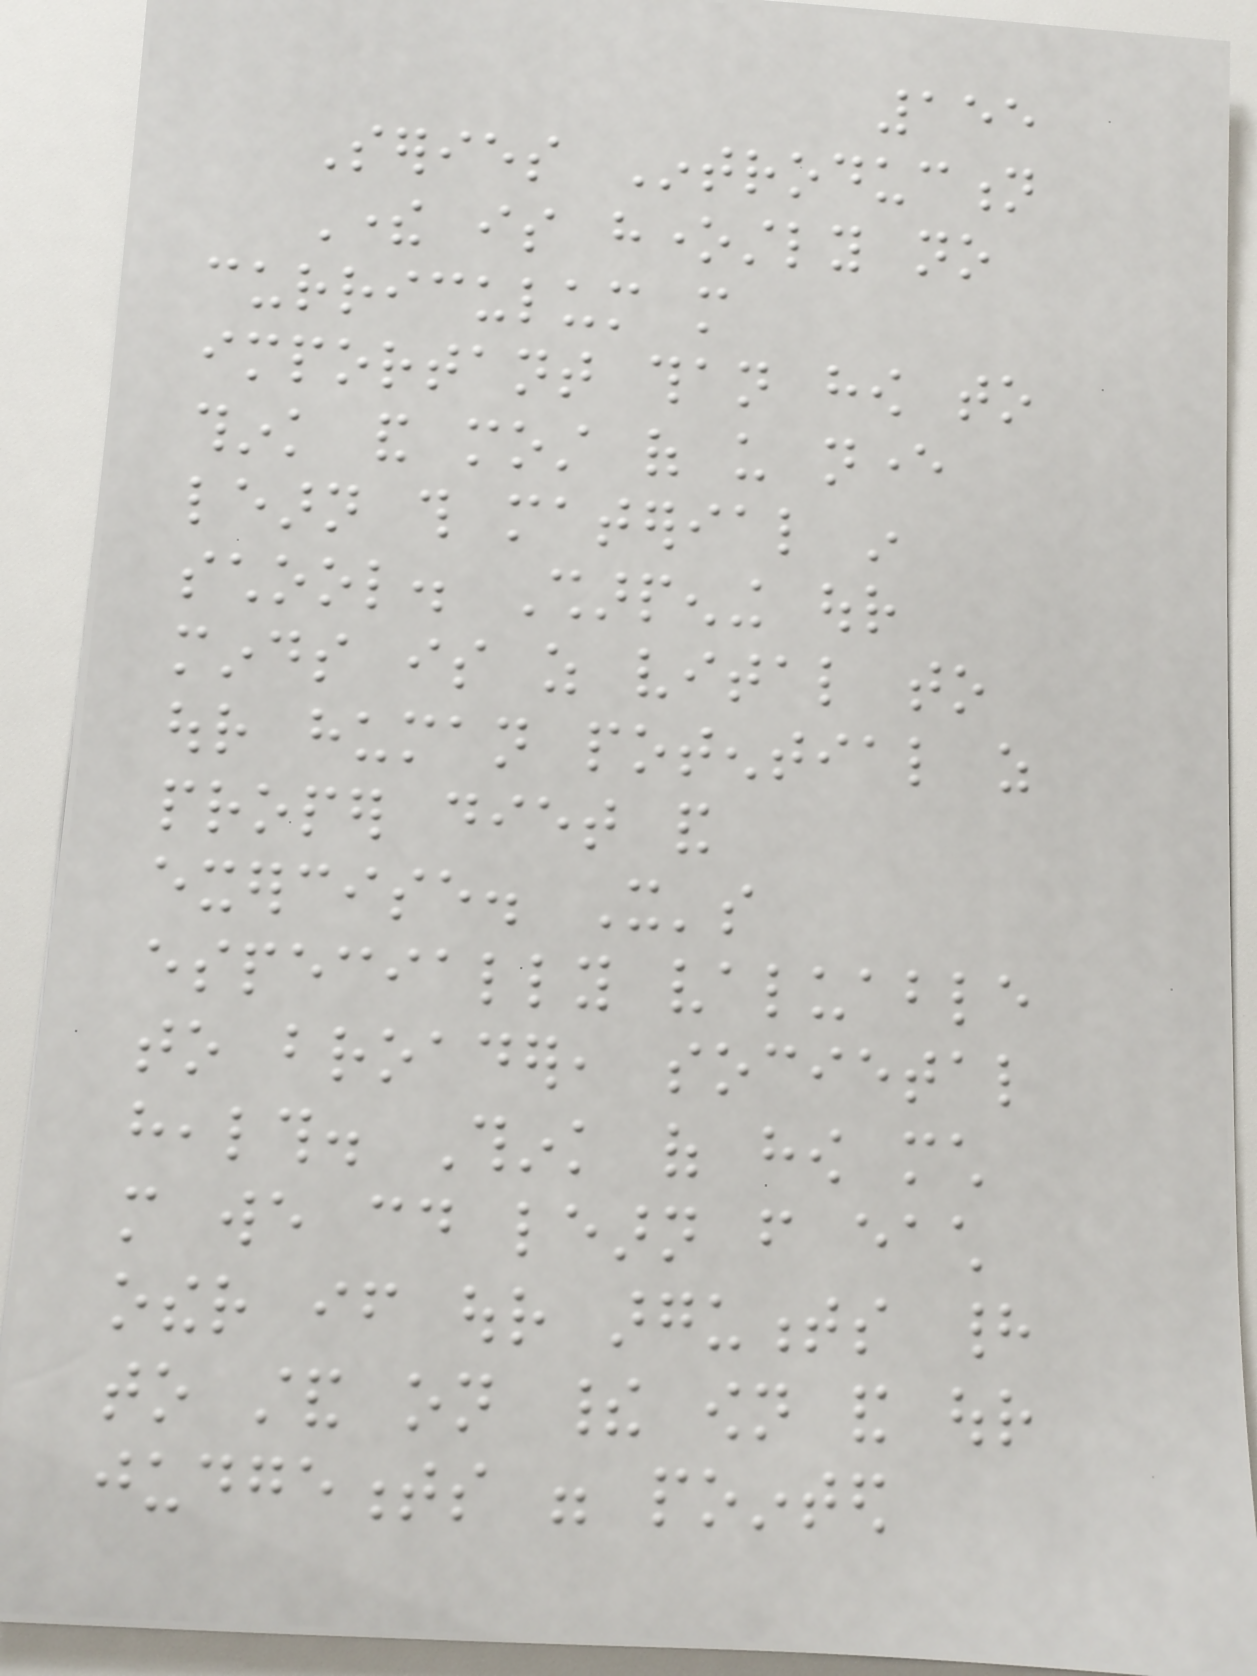155
Series Introduction
There is honestly no
curriculum more
important than how to
think and most of us never
learn this material in
school. Sharpening our
minds is as vital to
our human potential as
proper diet and
exercise. It's
especially valuable
to broader, societal
health. Think of how much
more we could learn from each
other if our arguments had
to stand on their own and our
judgements were pointed
